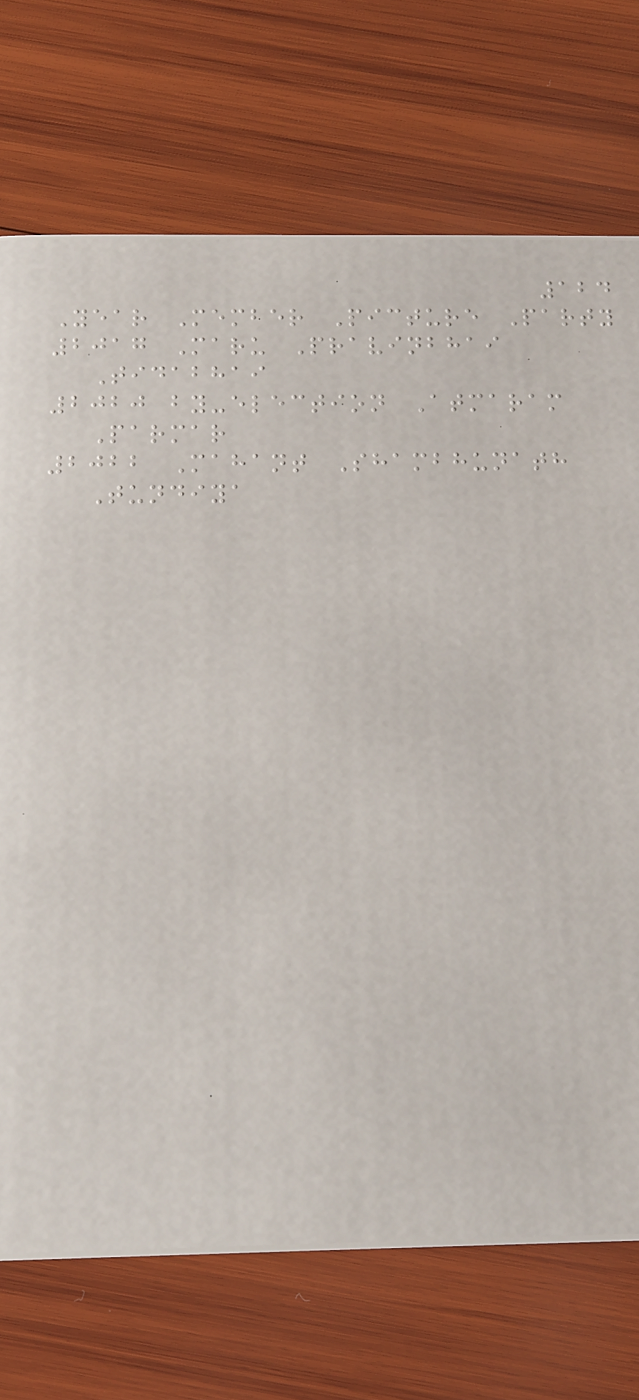124
Year Member Picture Party
2017 Maru Pravinbhai
Tidabhai
2020 by-election Atmaram
Parmar
2022 Mahant Shambhunath
Tundiya
